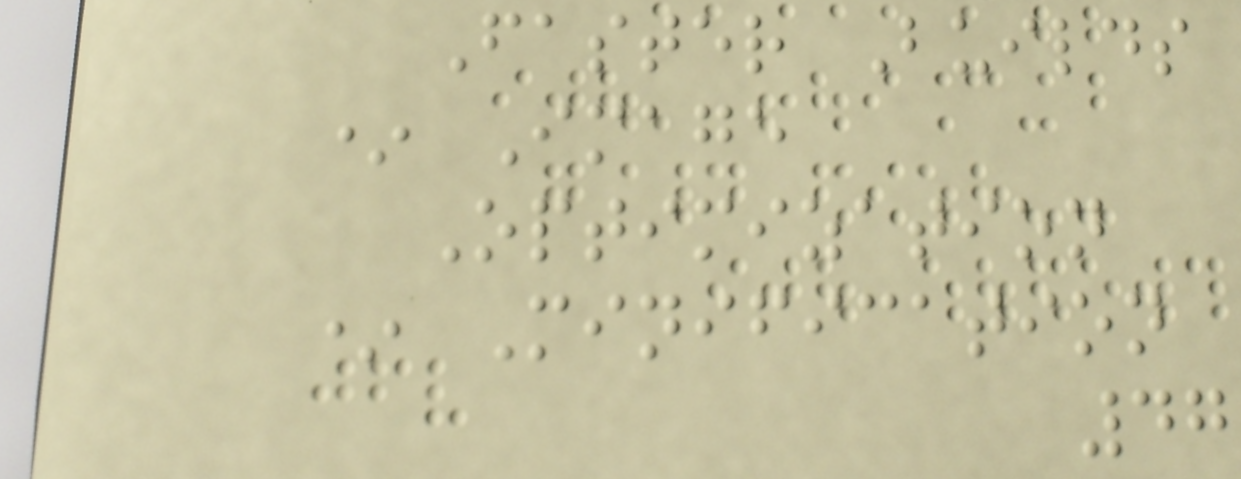Faster Builds
* Image
Optimization
* Minification
47
